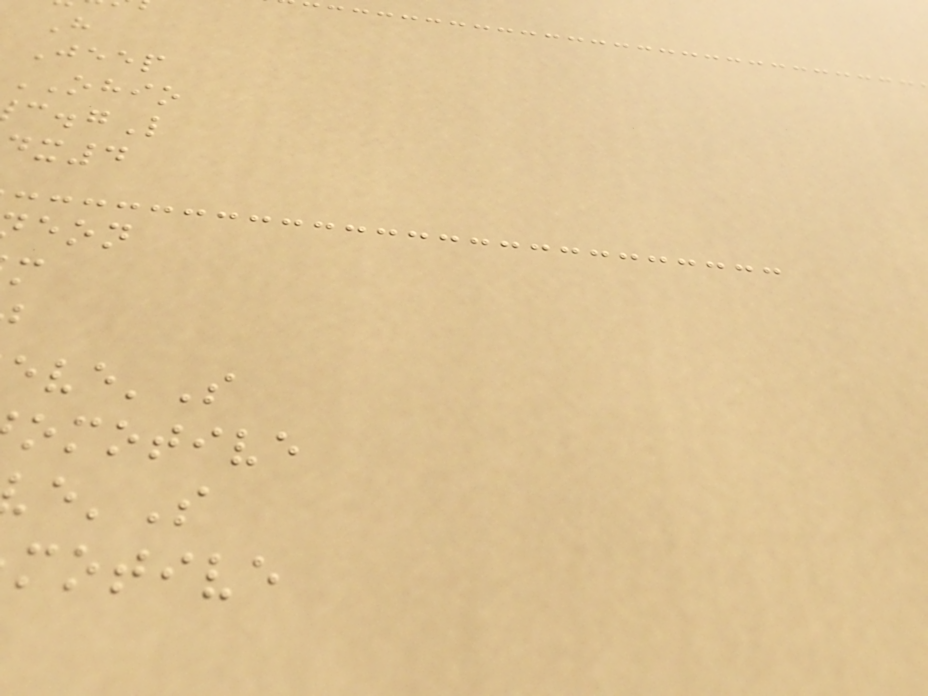H
Jeep
OHIO
omotive
motive
